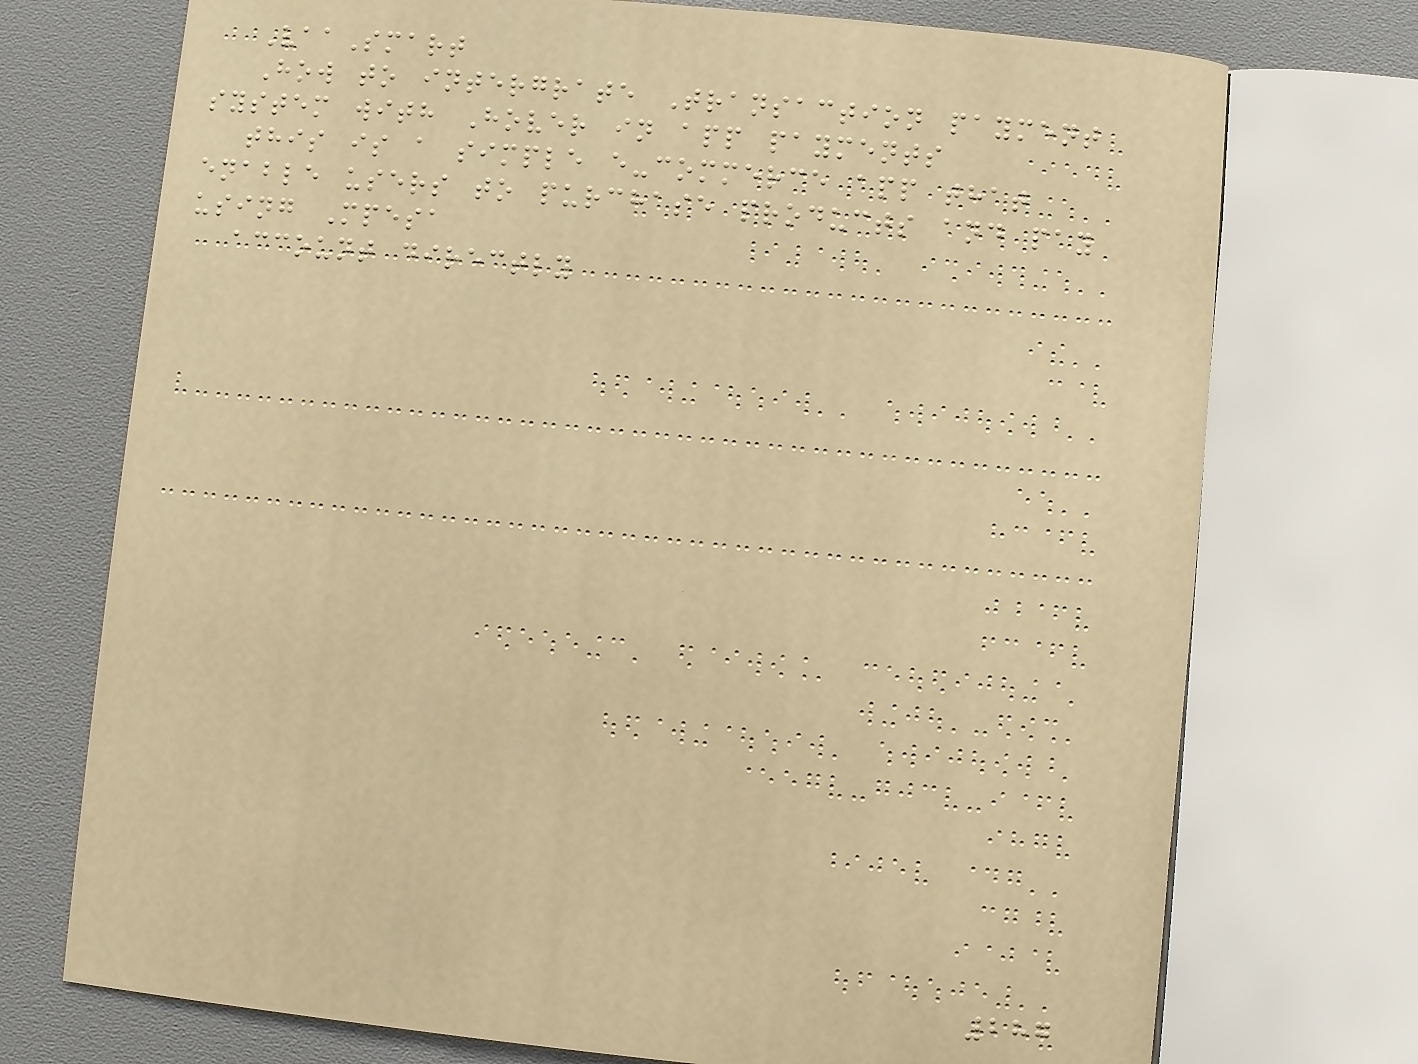VaaSmart
How to intergrate Transaction payment
system with Hover in app payments
this is a simple e-commerce app that
enable users to purchase products and pay
using Mpesa
account directly
287
